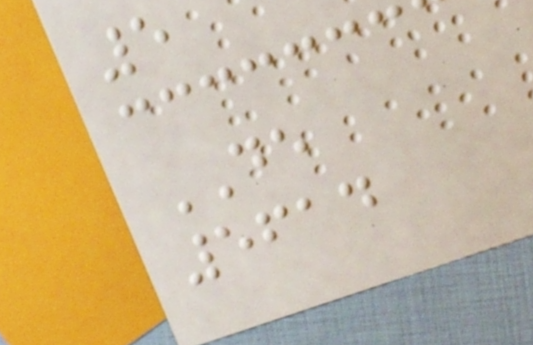5
DE
5614
